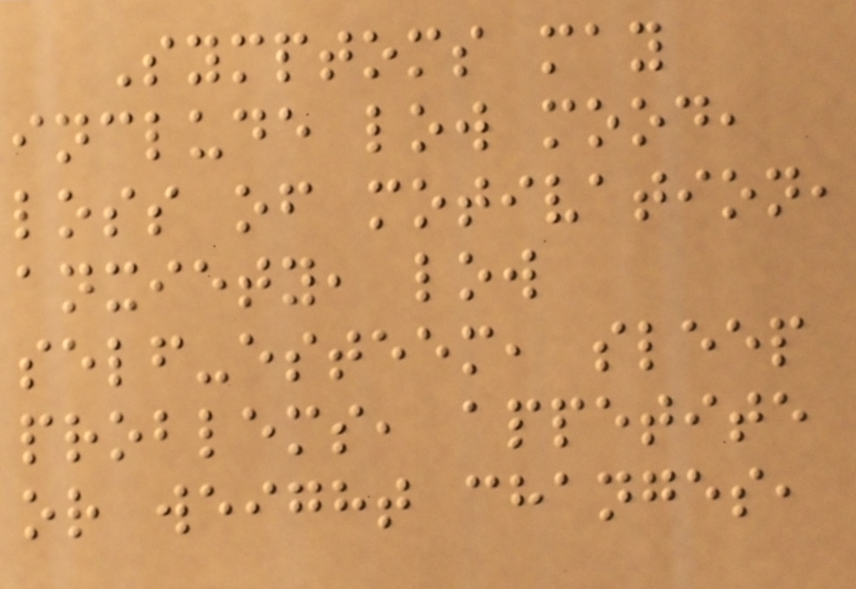Symptoms may
include low mood,
loss of motivation,
anxiety, low
self-esteem, sleep
problems, appetite
or weight changes,
